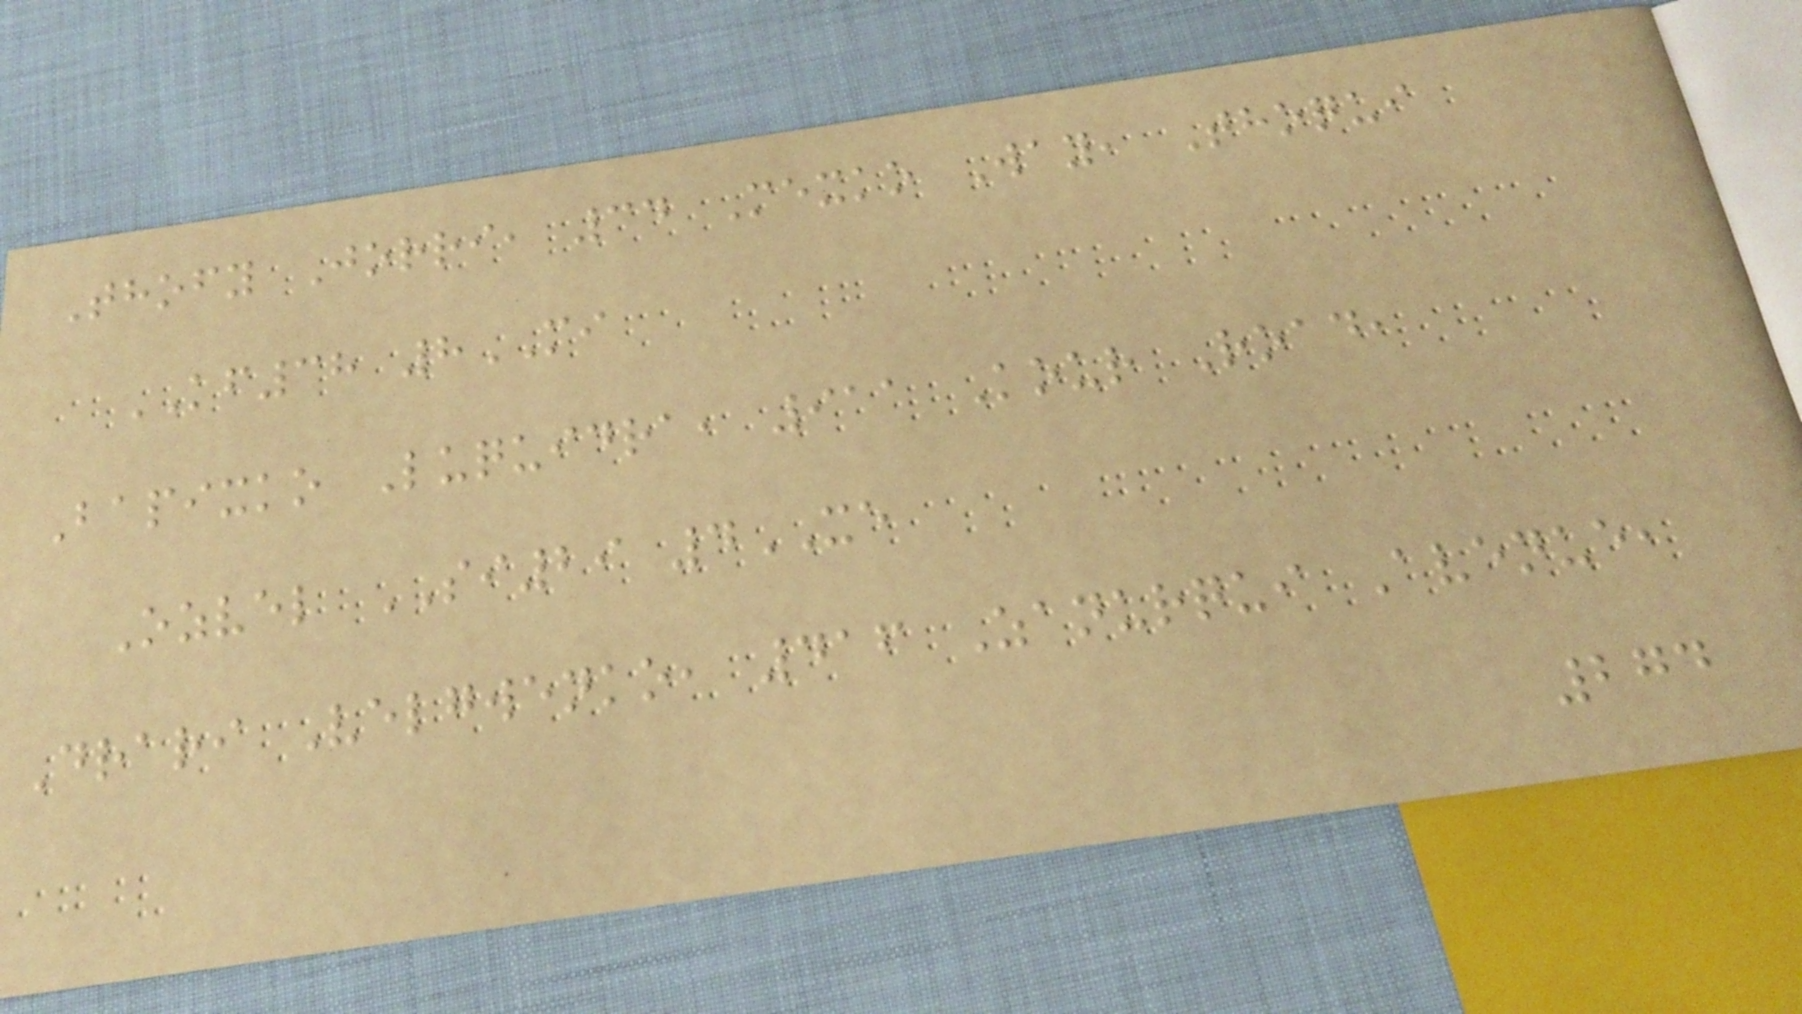Thofy Jorri, 34 Mexko Way, Thoqui
KF38 8MI
Bapixko Luquidra, 911 Kour Road,
Ozvel SI29 4XE
Drari Velgwenko, 416 Zanurqui Avenue,
274
